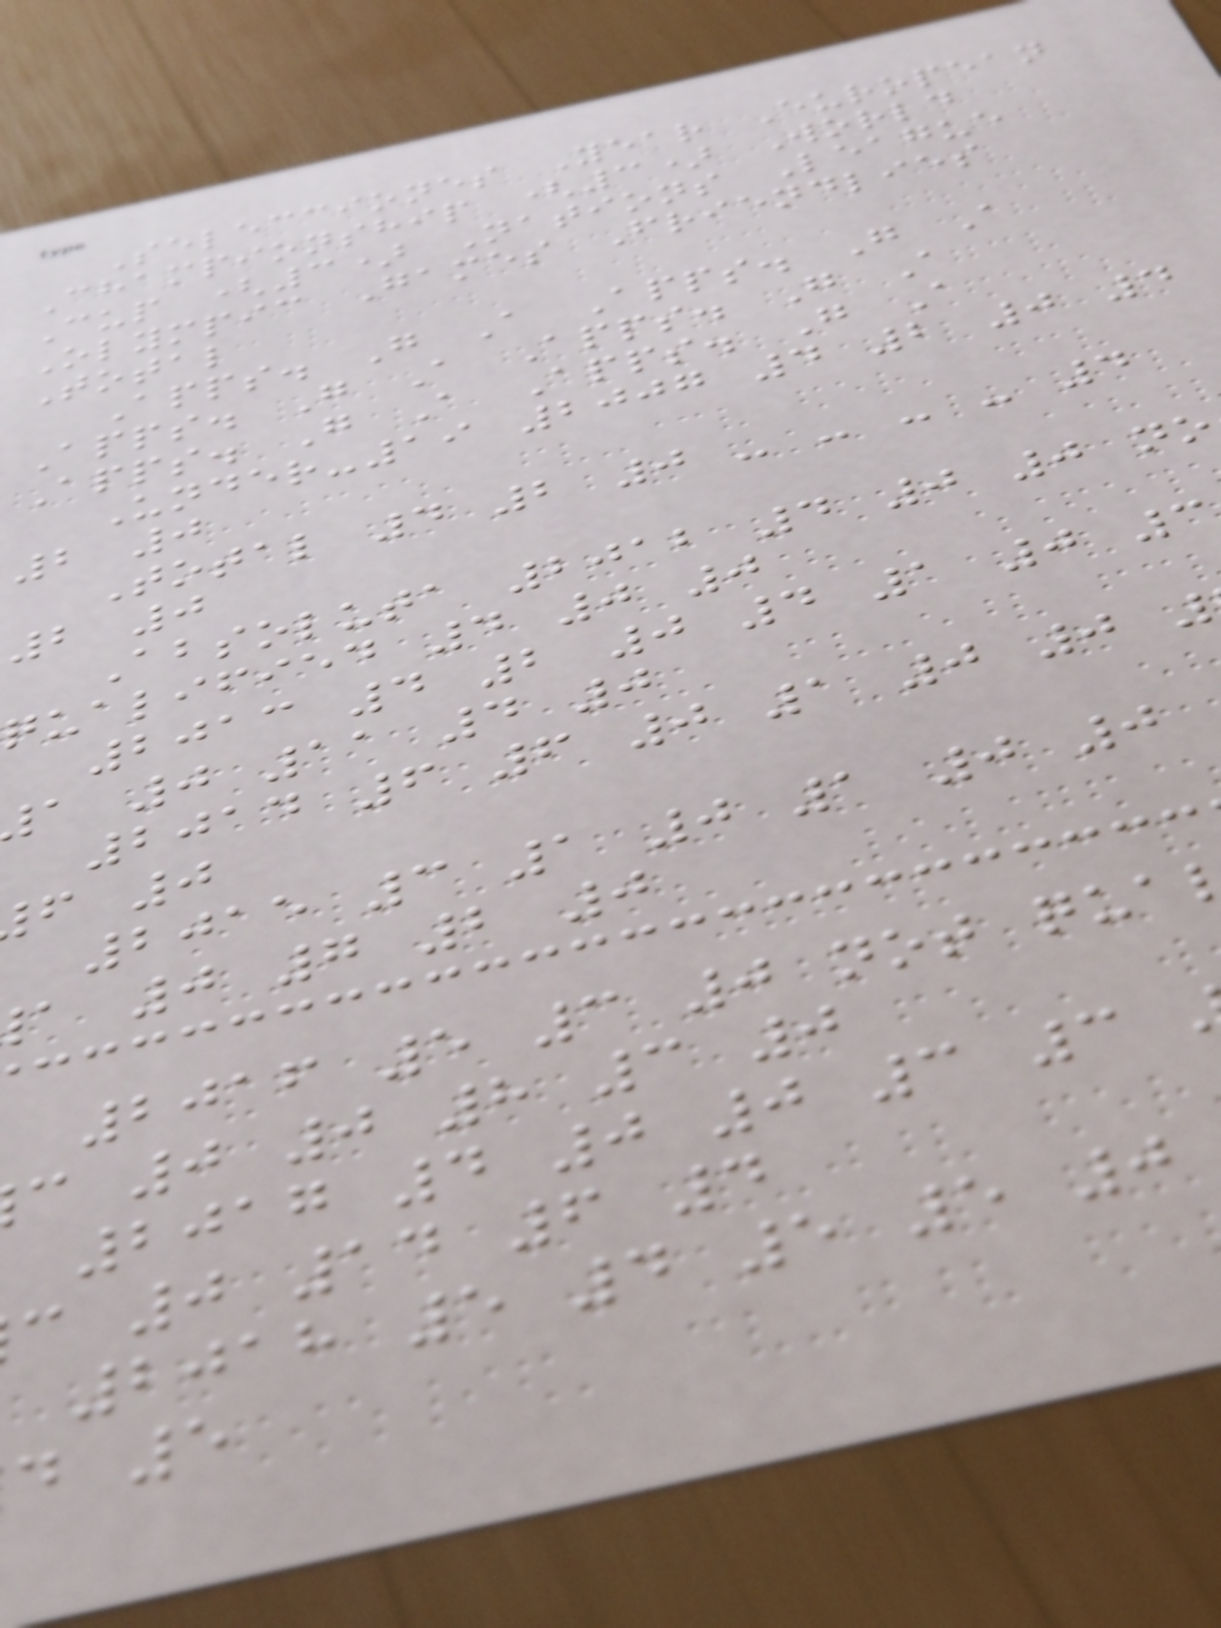Selecciones Year European
Championship (3) World
Cup (3) Nations League
Olympic Games Friendlies
Total
Apps. G A Apps. G A
Apps. G A Apps. G A
Apps. G A Apps. G A
Under-19 2007 4 2 0 4
2 0
Total 4 2 0 - - - - 4
2 0
Absoluta 2012 4 0 0 no
qualified 4 0 0
2013 4 2 0 4 1 0 3
a 0 11 4 0
2014 6 6 0 1 0 0
f 0
2015 3 1 0 1 0 0
a 0 7 2 0
2016 5 3 0 not qua
c 0 0 8 3 0
2017 4 0 0 3 3
c 0 14 6 4
2018 5 4 5 5 0
d 5
